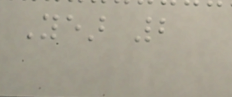Year 2
